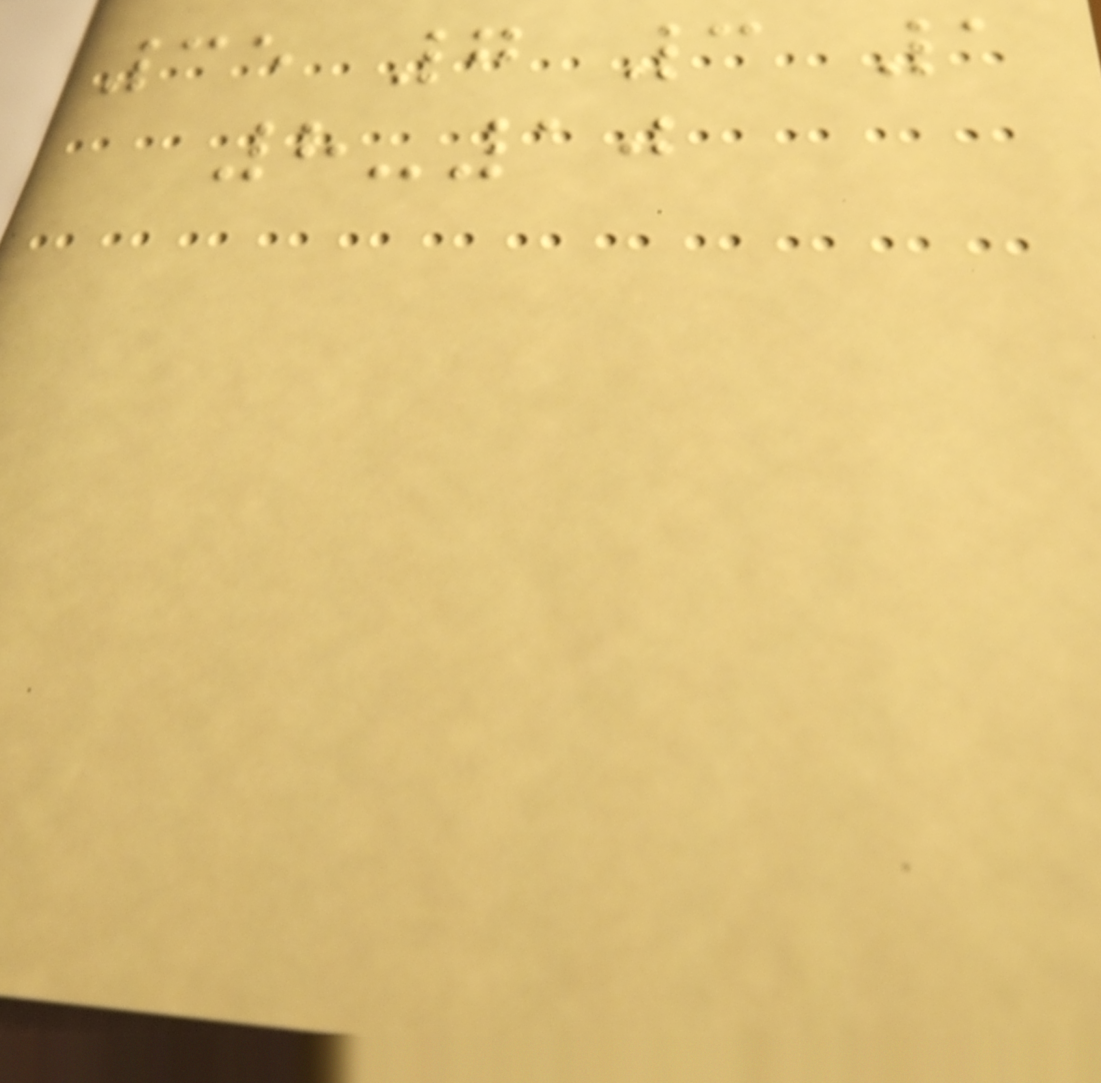35 7 3 1
8-10
